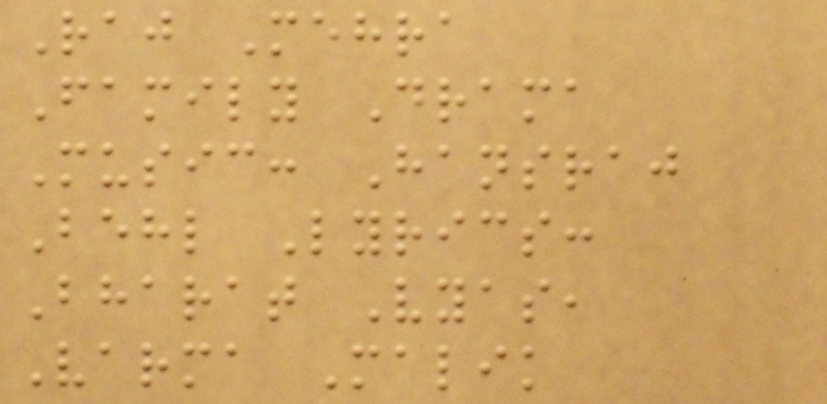Raj Mehra
Family Drama
Music: Hansraj
Behl Lyrics:
Bharat Vyas,
Varma Malik
